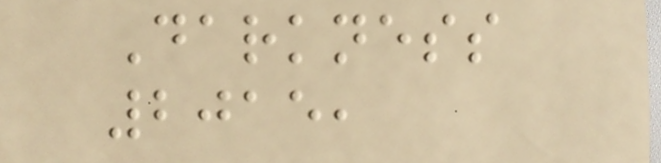Darkness
2015,
